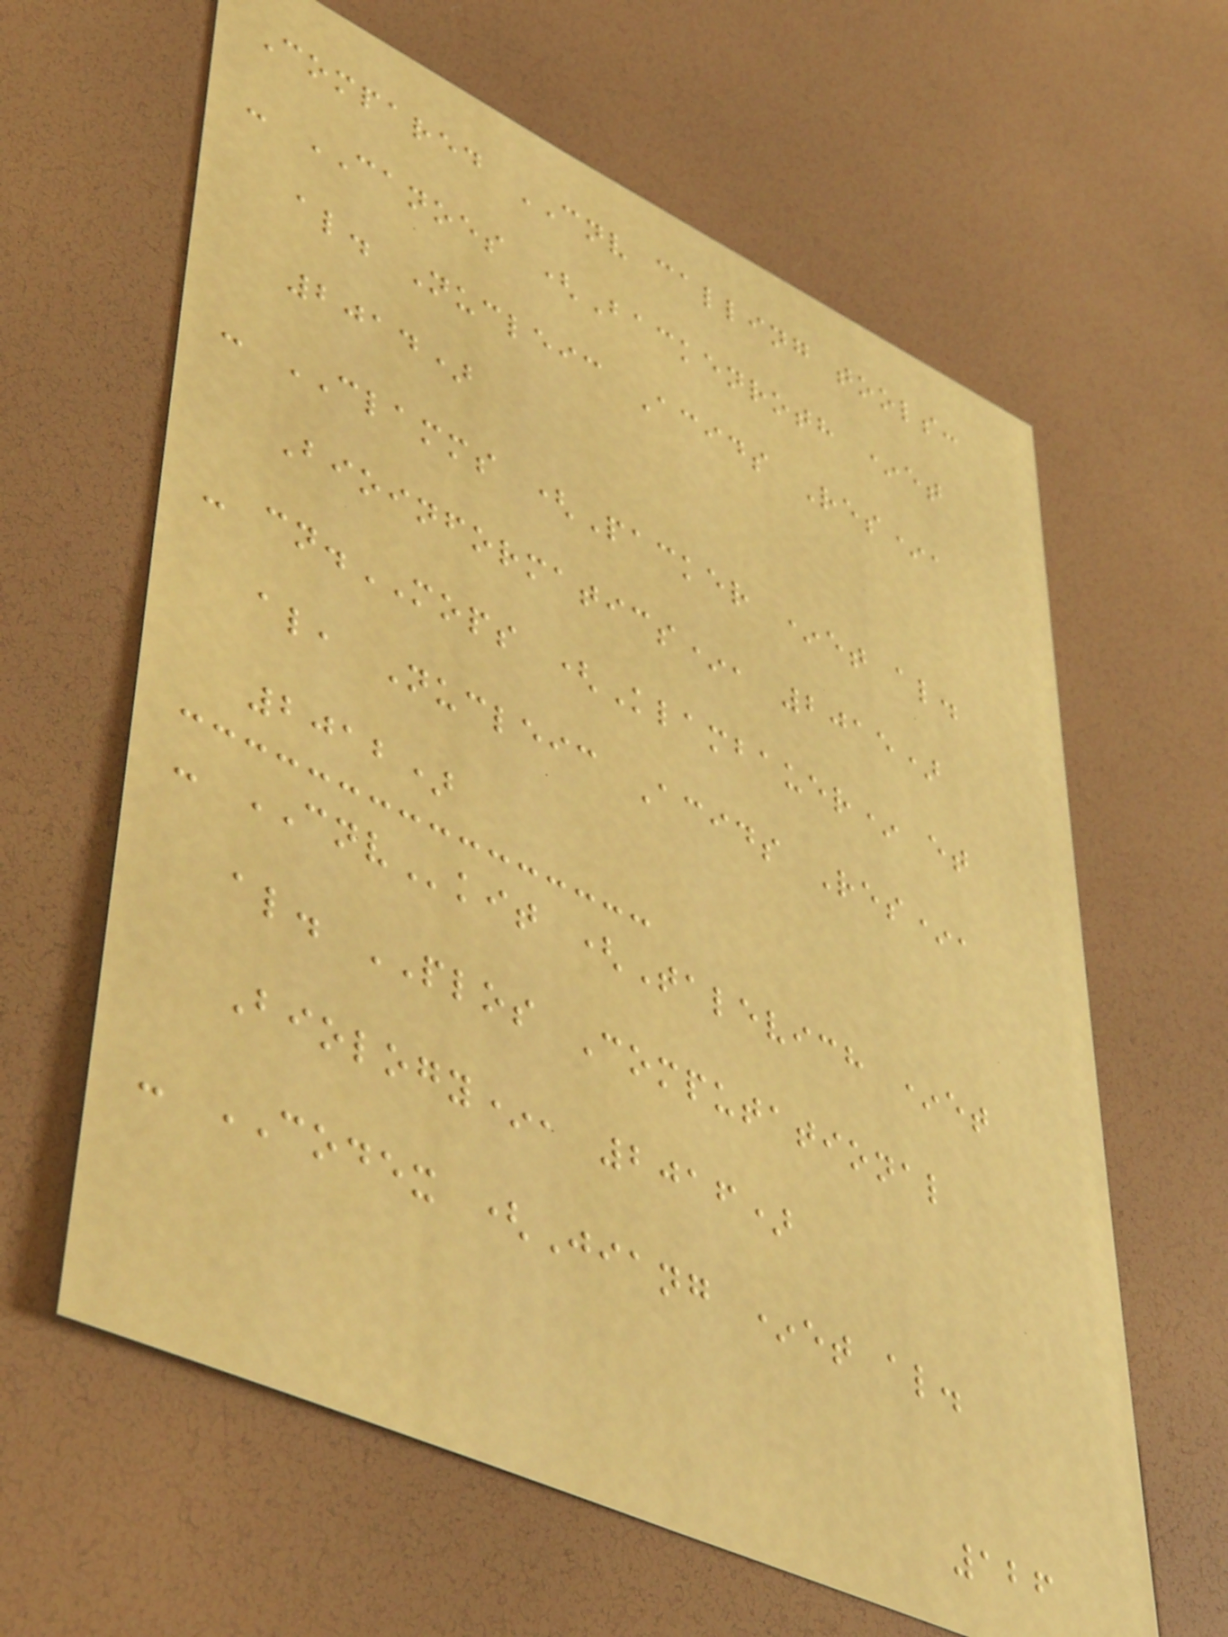Compared CNV calling tools:
- CANOES (Backenroth *et
al. Nucleic Acids Res*,
2014)
- CLAMMS (Packer *et al.
Bioinformatics*, 2015)
- cn.MOPS (Klambauer* et
al, Nucleic Acids Res*,
2012)
- CNVkit (Talevich *et
al. PLOS Computational
Biology*, 2016)
- CODEX (Jiang *et al.
126
